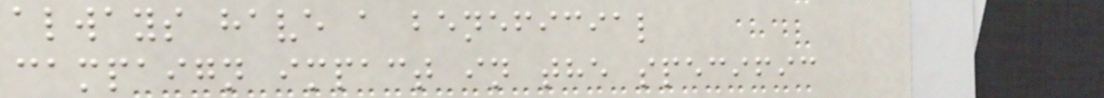always have a beneficial
campaign impact in the specific
